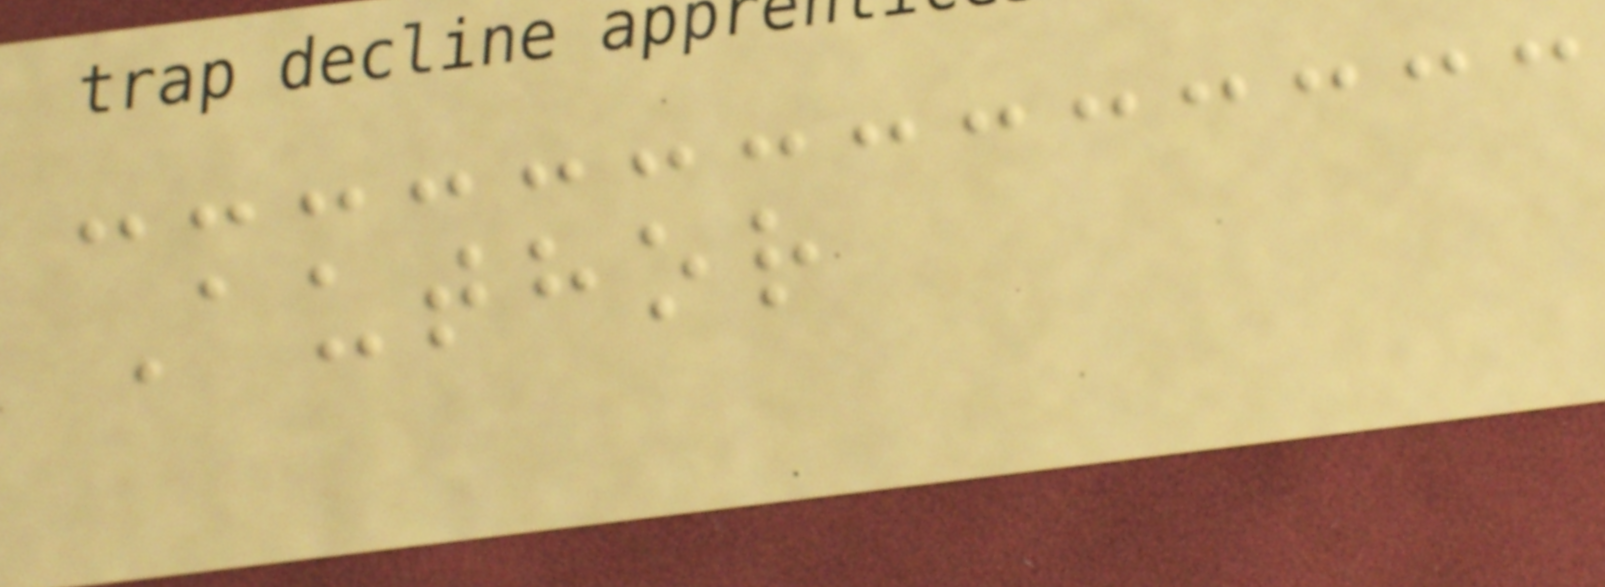Author
